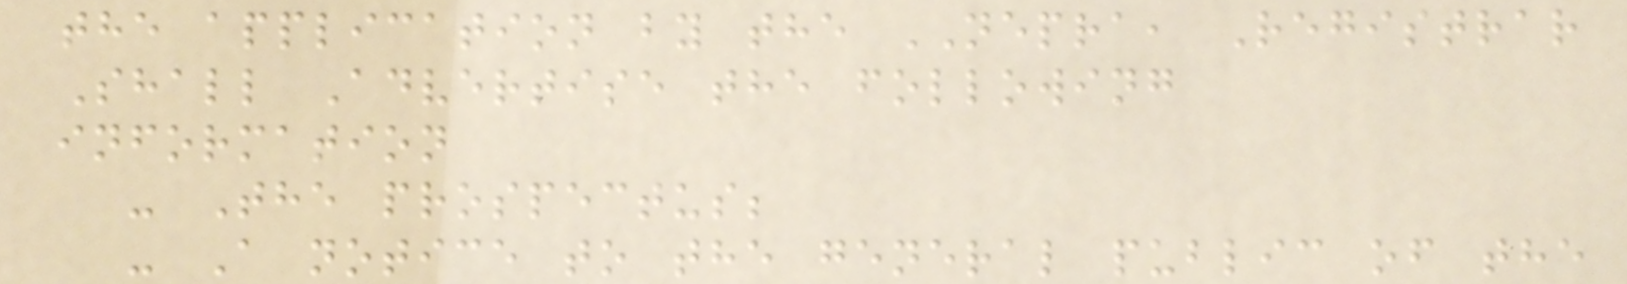the application by the NEPRA, Registrar
Shall Advertise the following
information
- The prospectus;
- A notice to the general public of the
